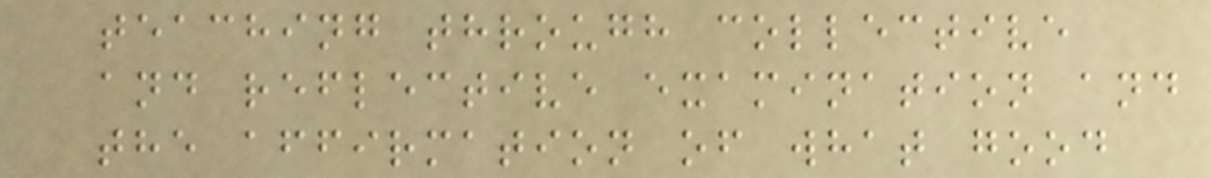teaching through collective
and reflective examination and
the affirmation of what good
